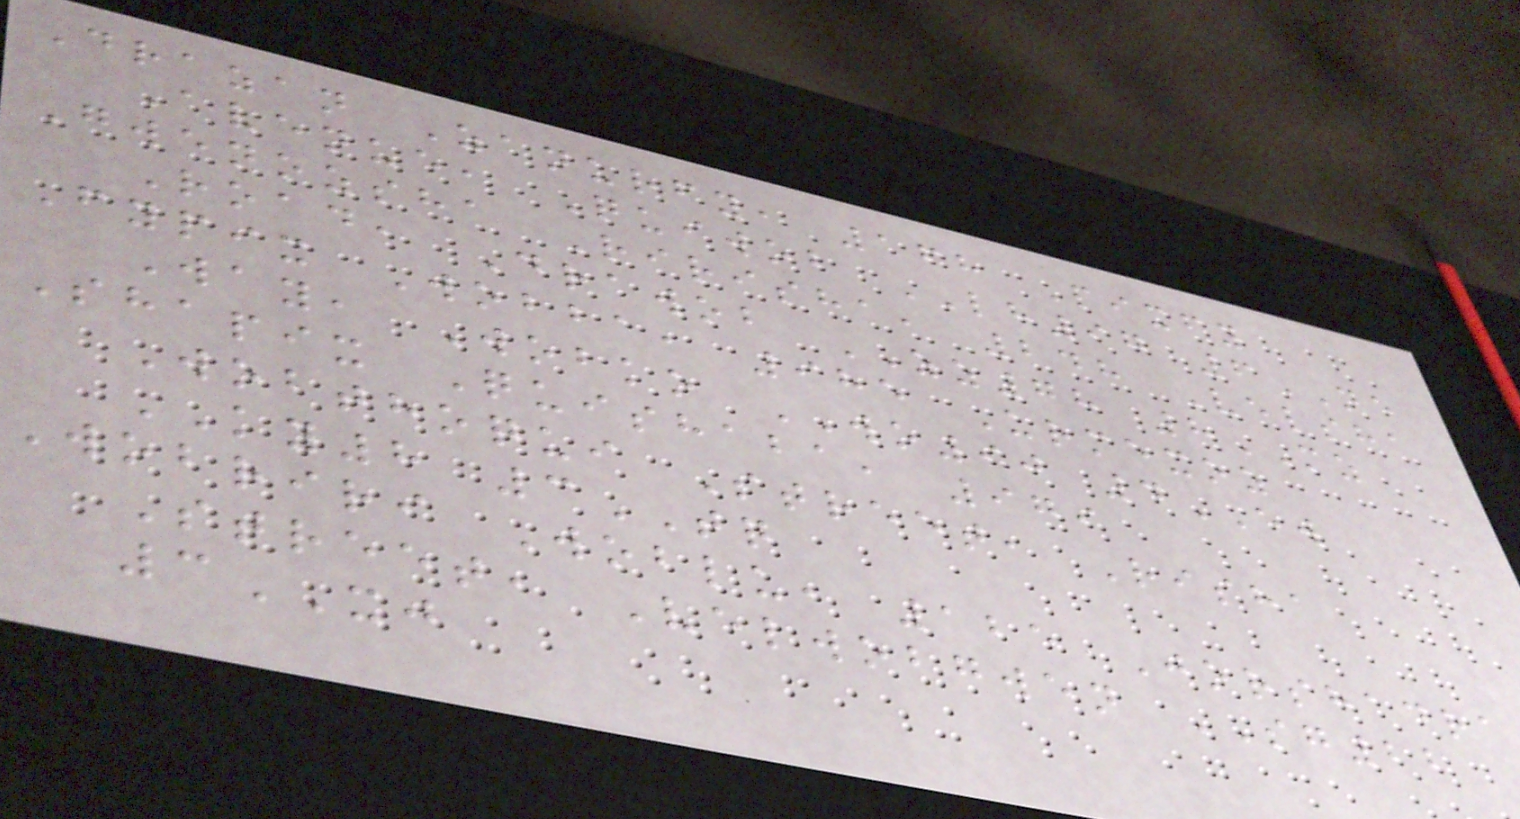Drazan Zanurfy, 168 Pixfy
Avenue, Quiwob LH97 6NE
Gwenozsha Ririsha, 248 Velsha
Road, Drawob ZZ78 8MZ
Fypix Wobba, 985 Urmexoz
Way, Wobko WO90 4EW
Shapix Quishaba, 979
Wobthoqui Street, Risha
KY8 3TQ
Wobriri Woblu, 125 Jorshadra
Street, Velwobgwen SG22
3XJ
